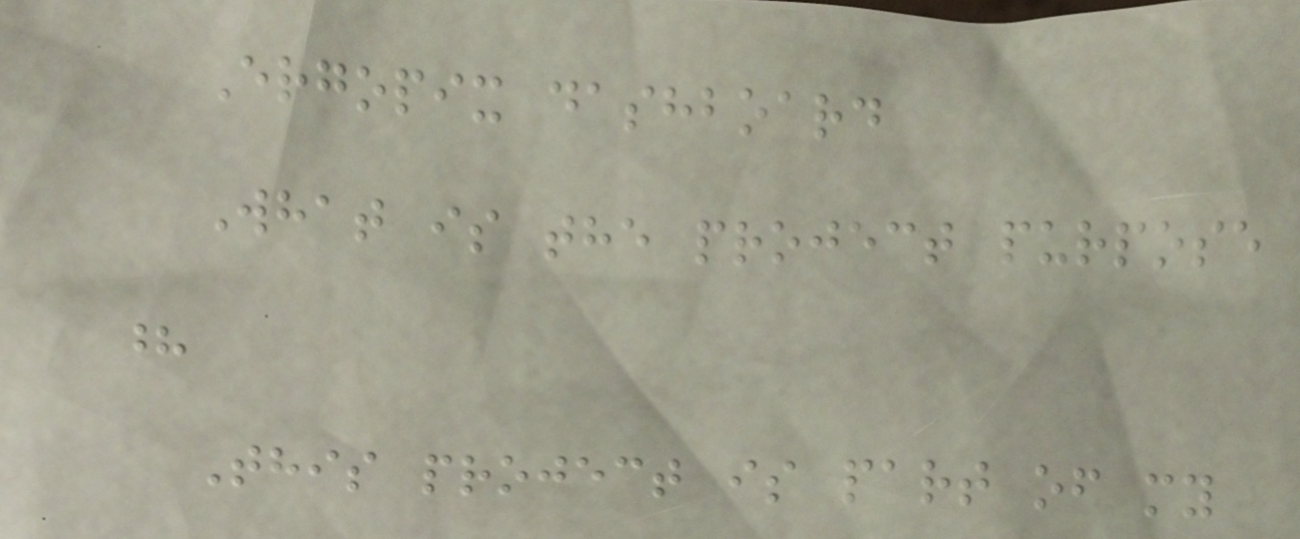Ergopix dashboard
What is the project purpose
?
This project is part of my
